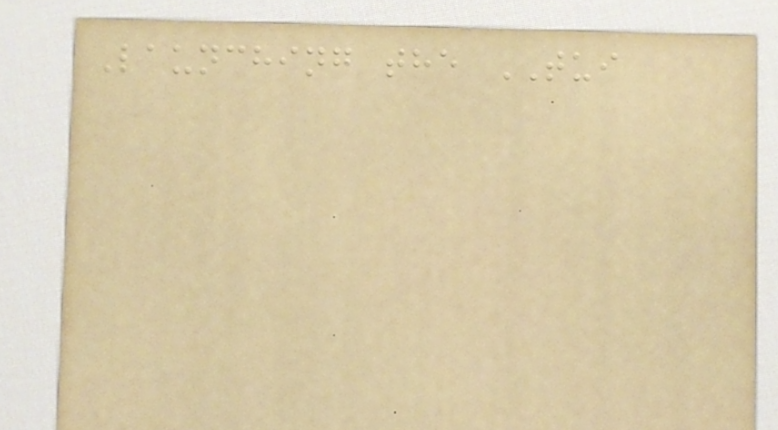Launching the TUI
